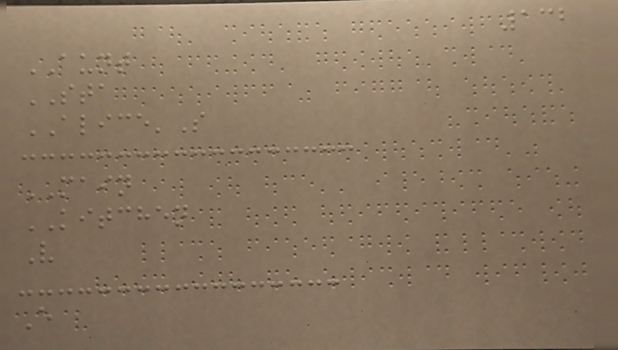132
AUNT
STA
ALICE'S
MAIN
KITCHEN
V
E
